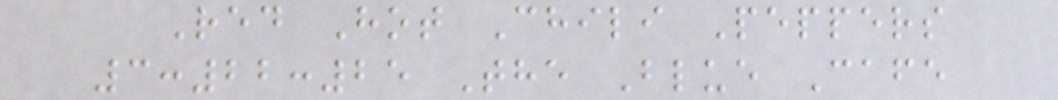Red Hot Chili Peppers
3:22:25 The Blue Cafe
